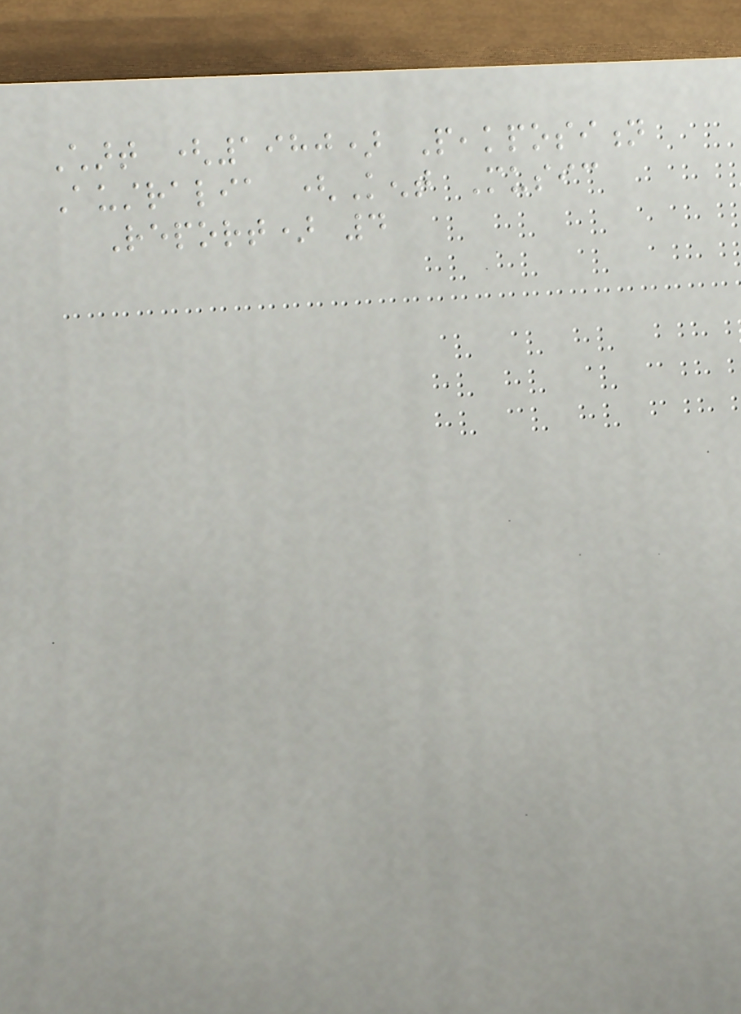Chart (1980) Peakposition
Australia (Kent Music
Report) 4
